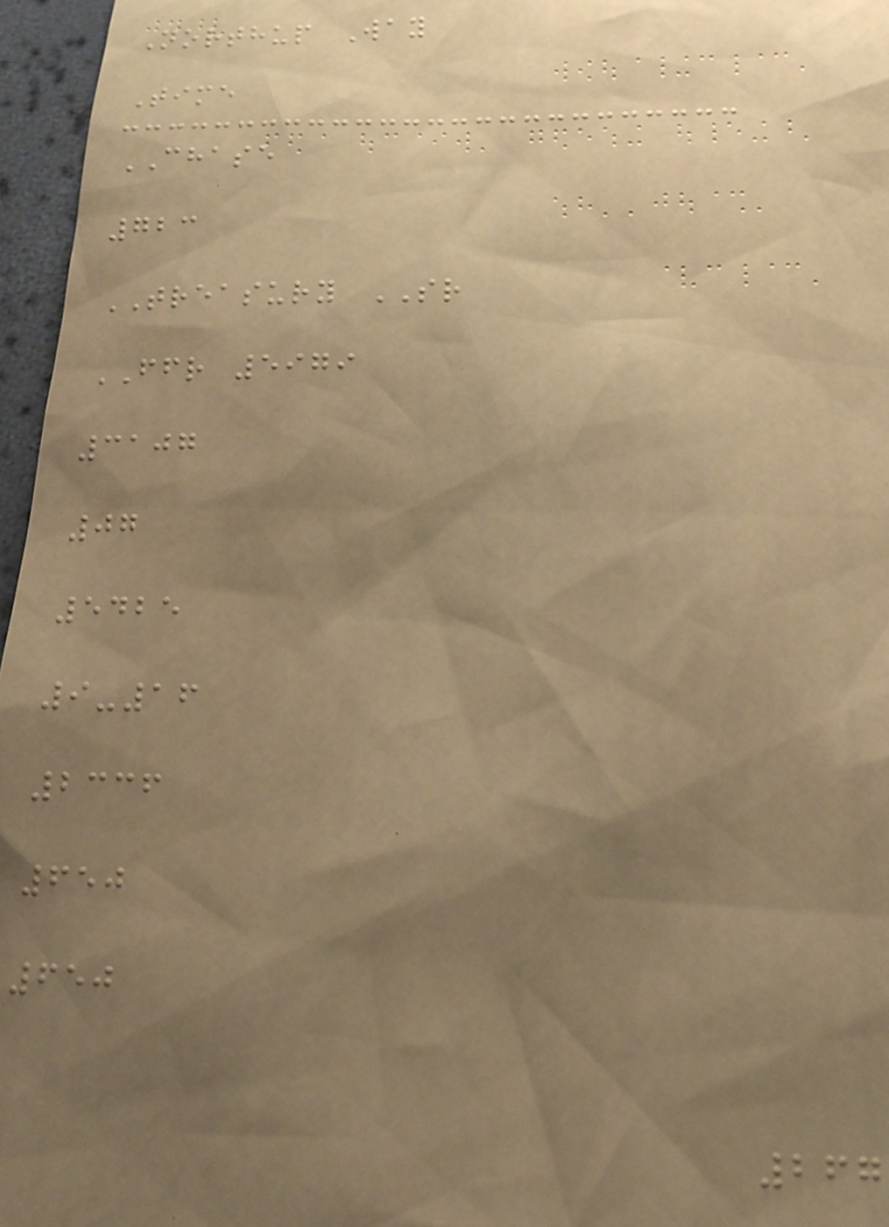Northup Way
Time
CHASE
723
TREASURY SR
FFR 5979
3107
07
5425
9-16
2336
650
650
267
